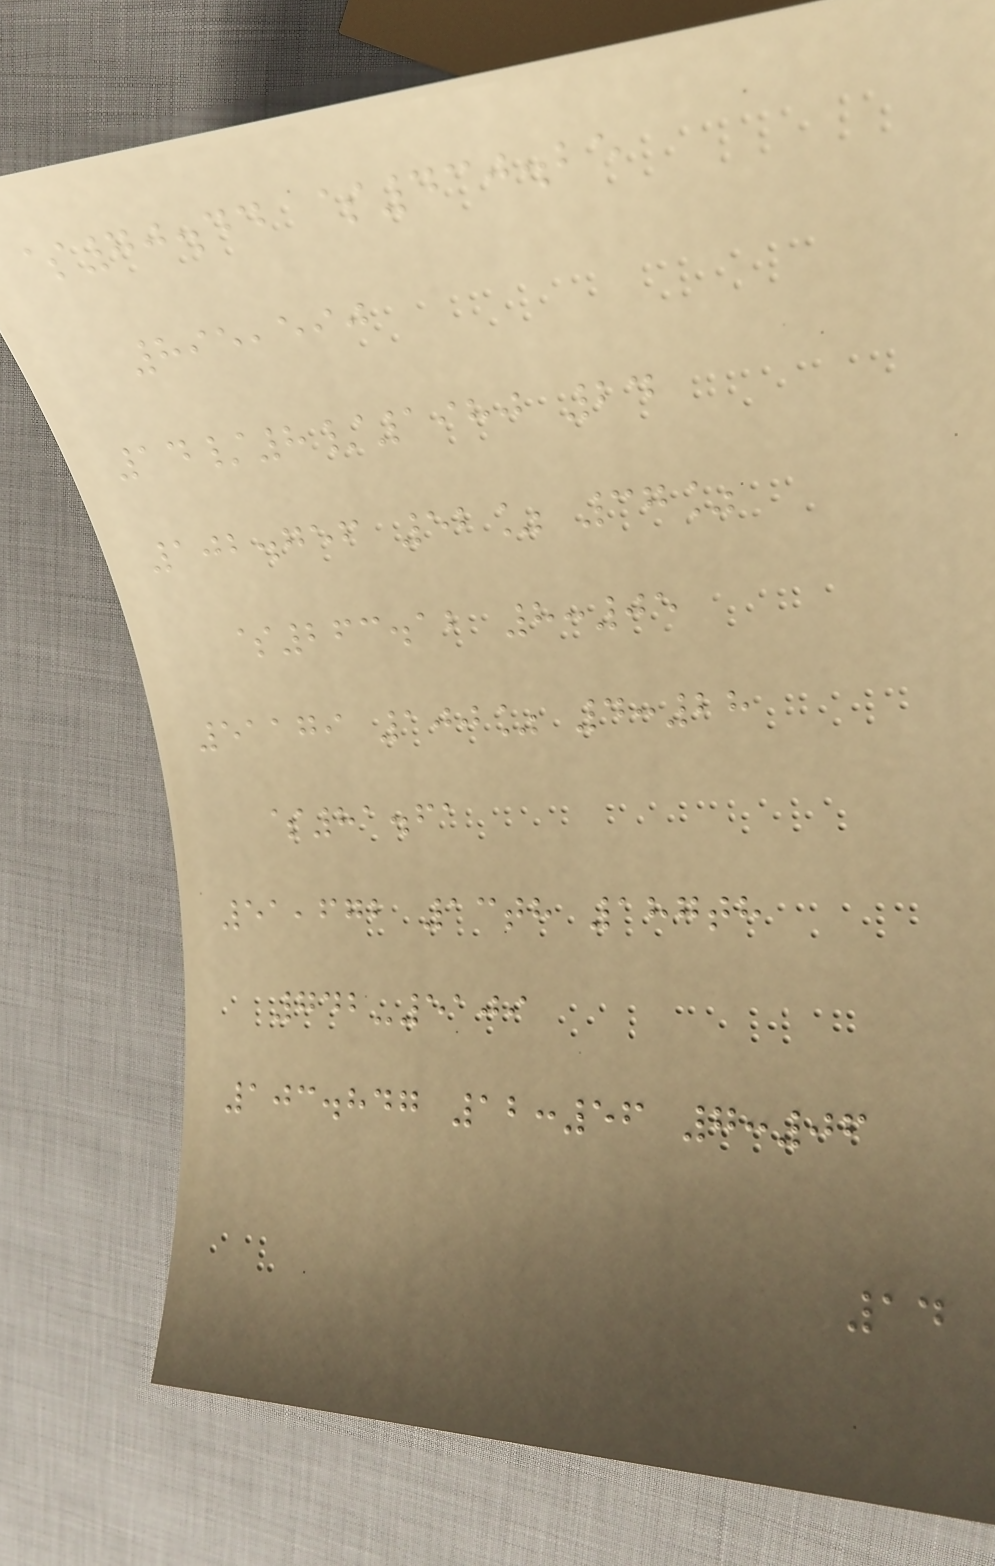$70.44 $430.25
895,590
14/8/1980 24
102.756 52% 37%
$263.12 8:05
51179 100% 4:28
$81.61
51,672 13th 187th
742-5109
103.847 12:56 7:06
14
